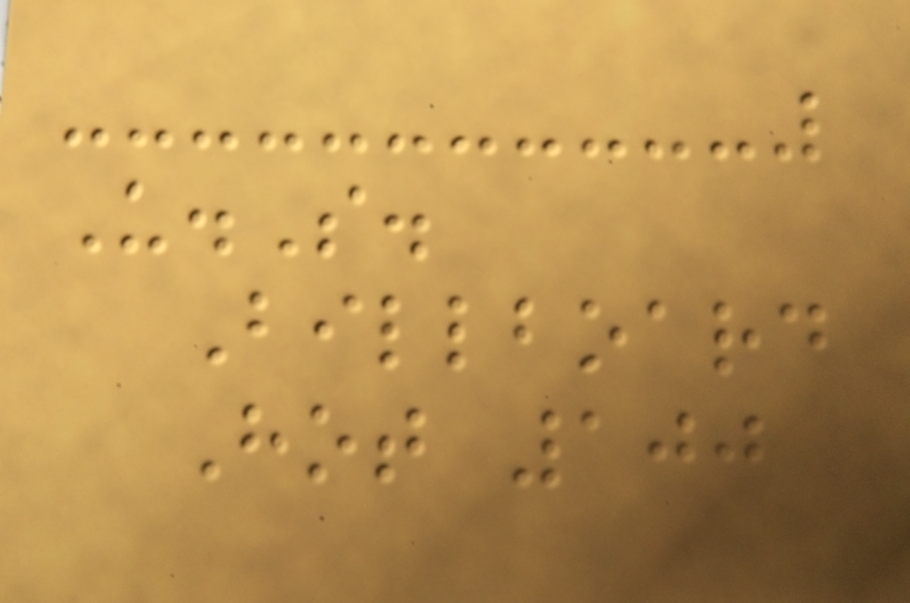U.S.
Billboard
Hot 100
